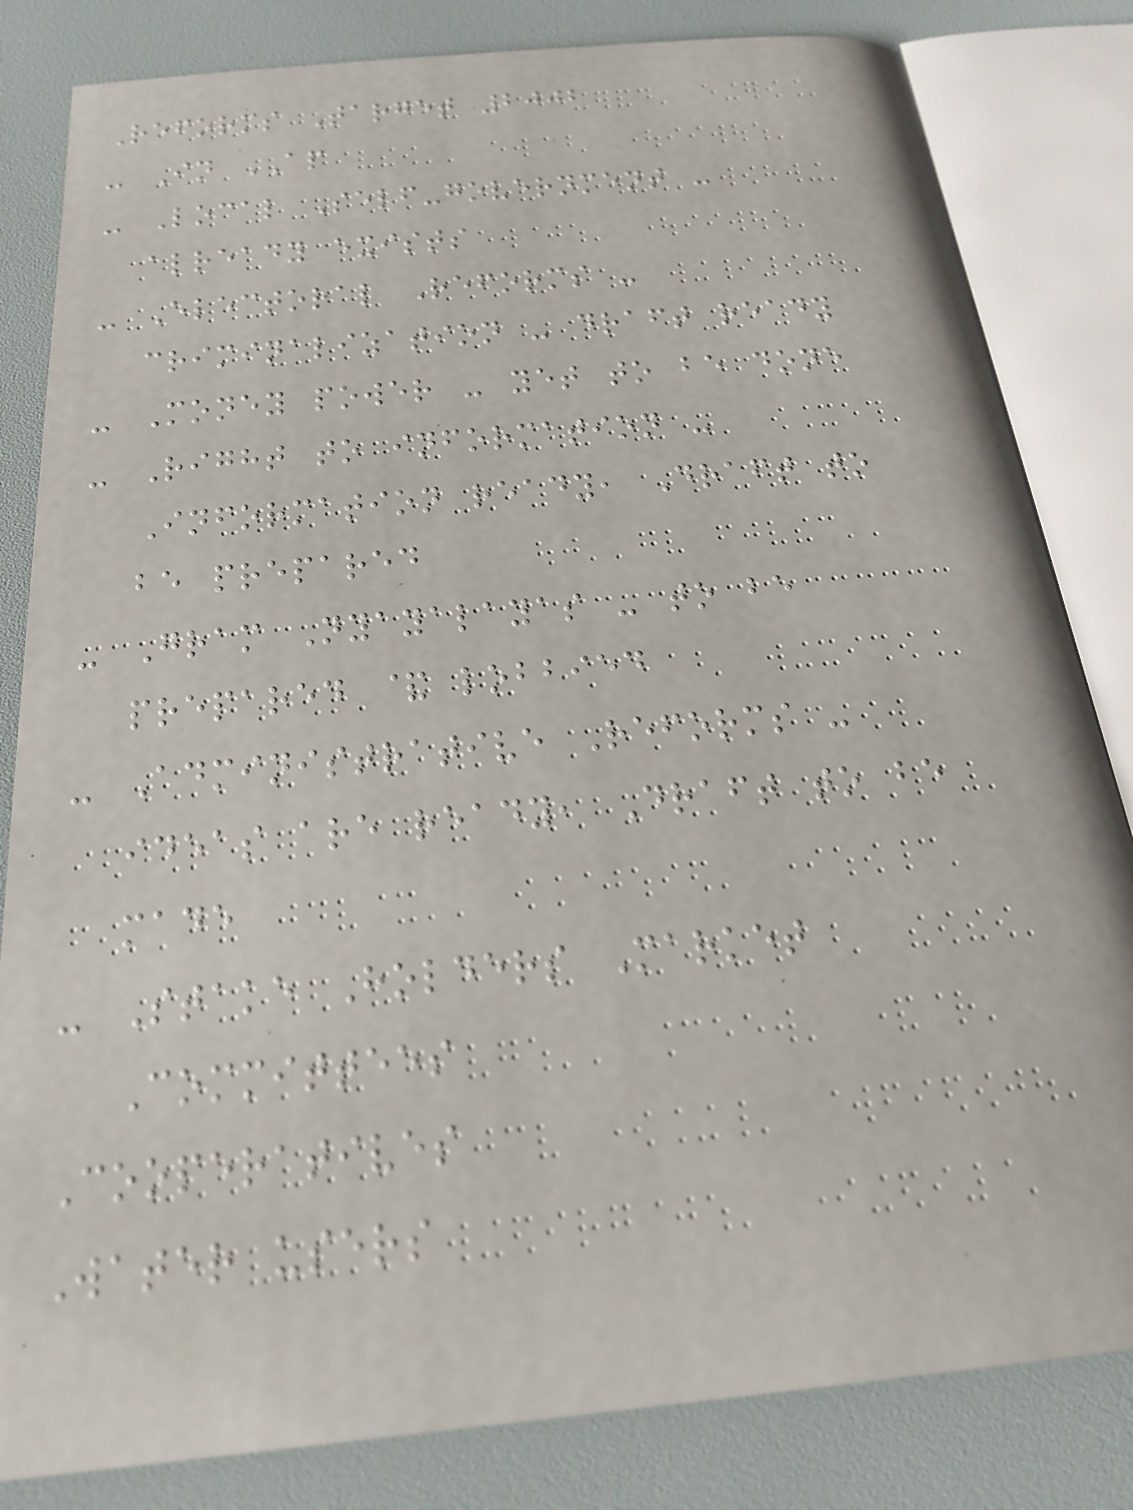Reforms Target 2002
- In AP
- Local Self-government -
already exists
- Electoral Reforms -
criminalization - draft ready
- Money power - yet to be done
- Right to information -
Information ready, Draft to
be prepared
- Gram Nyayalayas - to be
prepared & lobbied
- Administrative Reforms -
ideas are ready, Draft to be
made
- Stake Holders Market
Committees
Cooperatives
Water users
